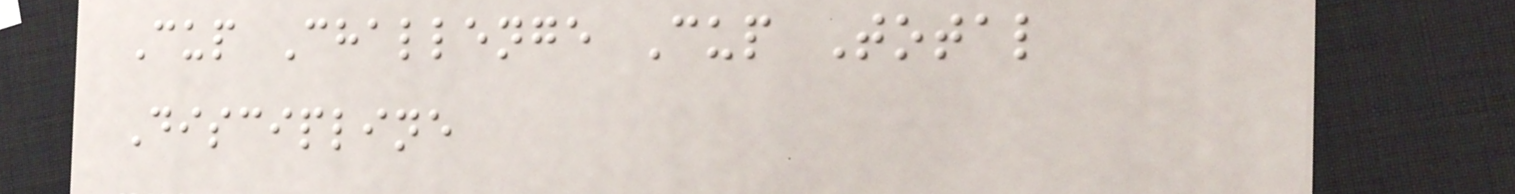Cup Challenge Cup Total
Discipline
